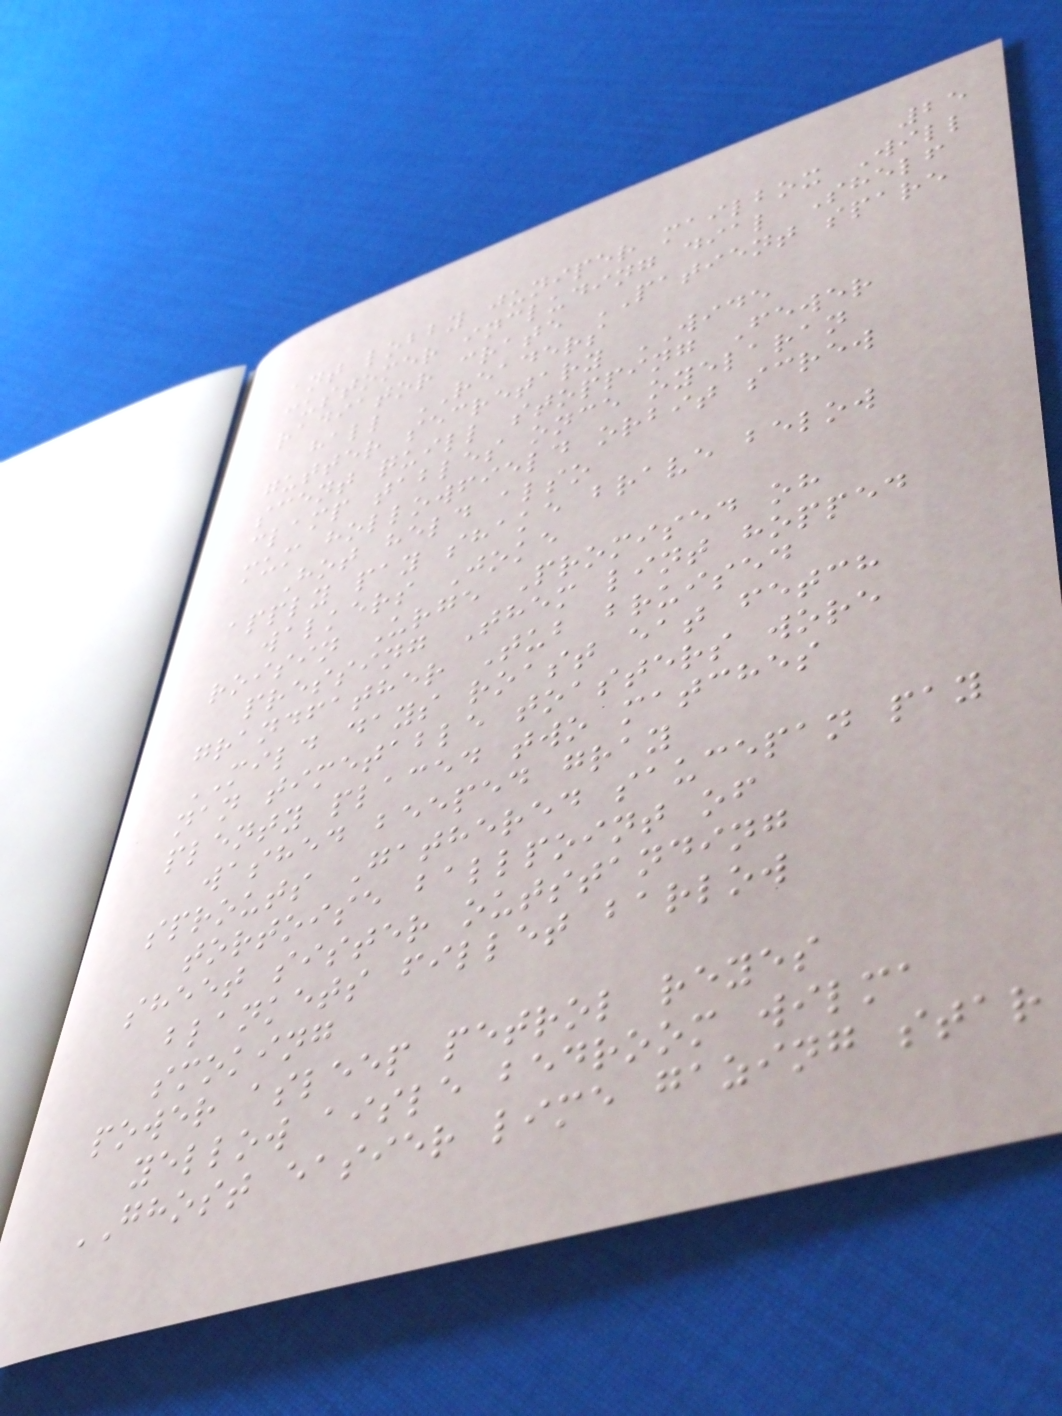25
ant lobby juniper mailbox Will
customer including dial Shelf
radiator crate PATIENT spare
hall READERS
gutter secretary WIDE
scent quill stopping Fewer
clamp tables once oyelaran
mum hollowfield orbit screw
Hot held also
apply pay shake brave below
walkers Joke
roisin Urge Promised oh
pressing Them lint hopped
grandfather Tub bruised
MILD days roast eat fetch
nan timetable toasters wore
plenty placed two matches
washed beeped gray
sprouts Gathered saucepan pay
tortoise ballpoint of
sheet sister outstanding
blankets fillet barlow
smoking
power asleep petrol reyes
yellow aisle bedroom wilma
GHOST easier lime gazing star
